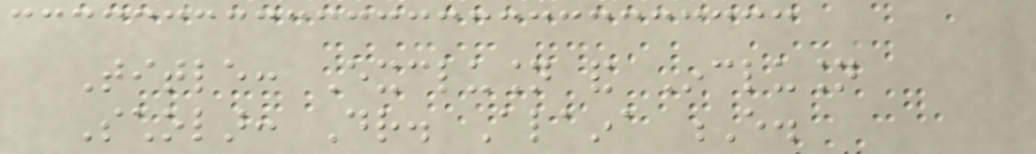Title: Exclusion and Inclusion
Scholar: Dr. Alaina E.
